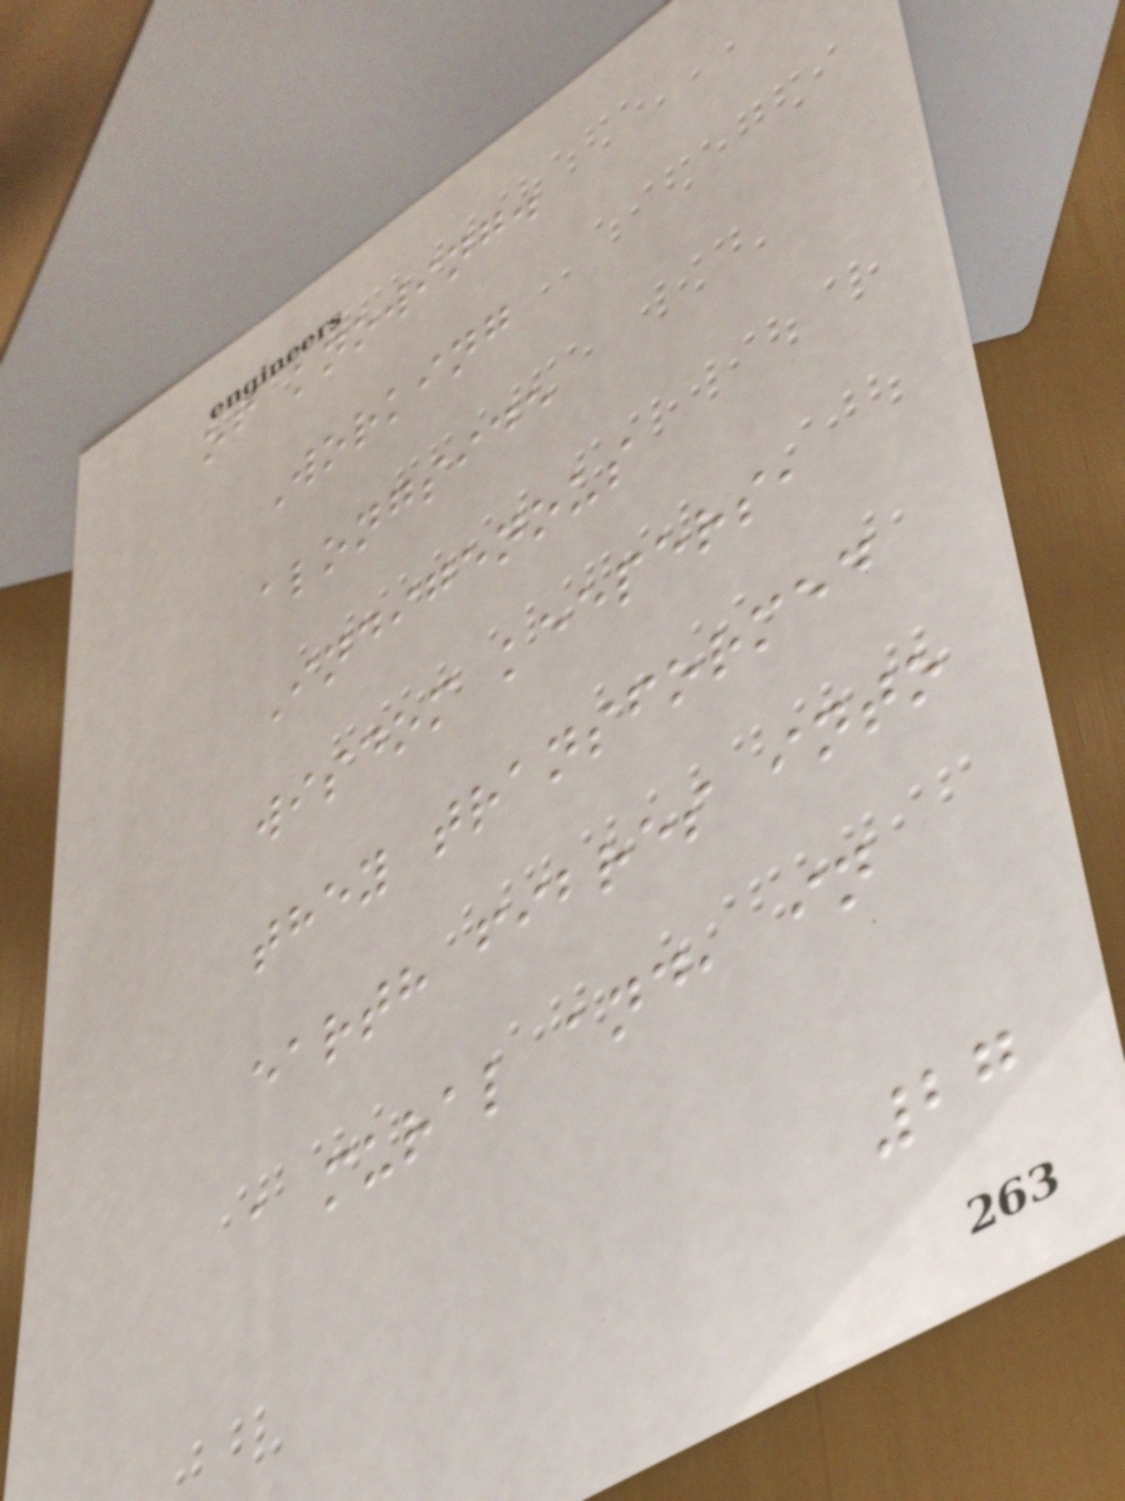of knowing.
Working
alongside
Indigenous
wisdom keepers,
they transformed
earth fibres into
a mural and, in
27
